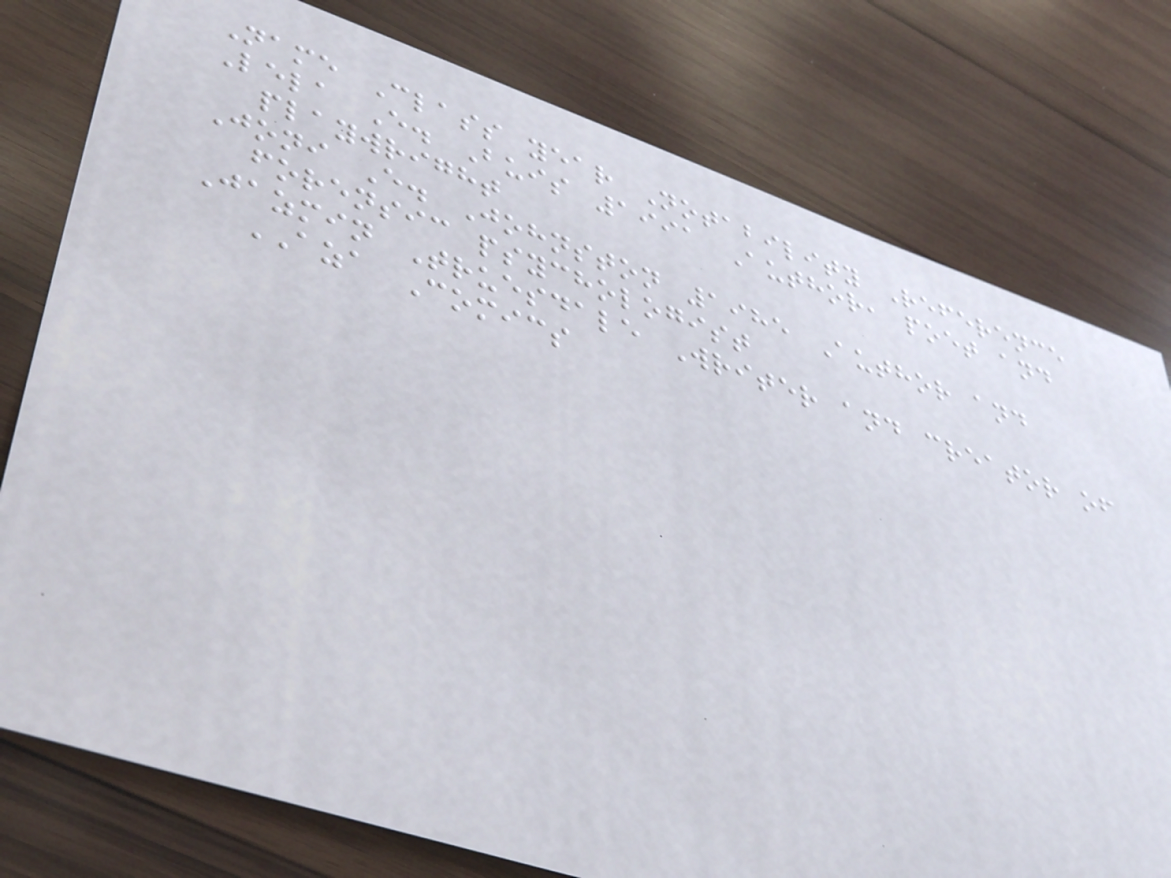Name Class year Notability Reference
Lela E. Buis 1991 Author, poet and
playwright
Joni E. Johnston 1985 Author and
forensic psychologist
Jazmin Truesdale Writer and creator of
AZA Comics
